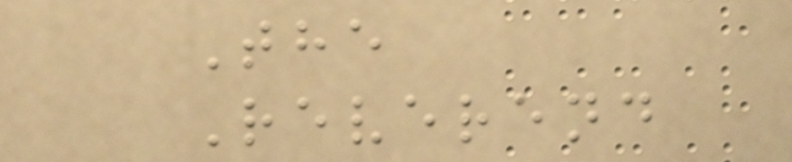The
Reverend
